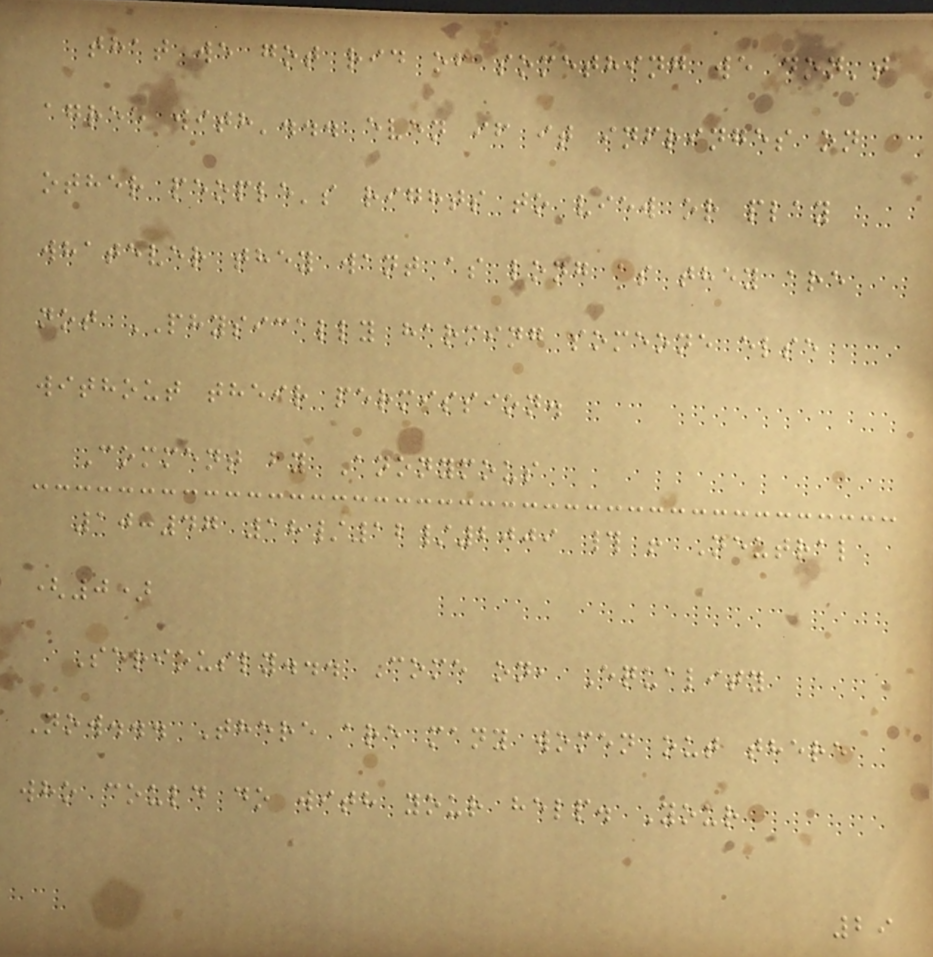that we got rid of something we don't
agree with'... even if it infringes on
other people's rights to view or play
whatever they want as long as they are
not PHYSICALLY harming someone else
without their permission.
Comment by Anonymous
10:47 18/12/2009 # ! Neutral
(0)
Seriously... Come on, Equality
Now... There are many women out there
who could do with your help. Your
29
